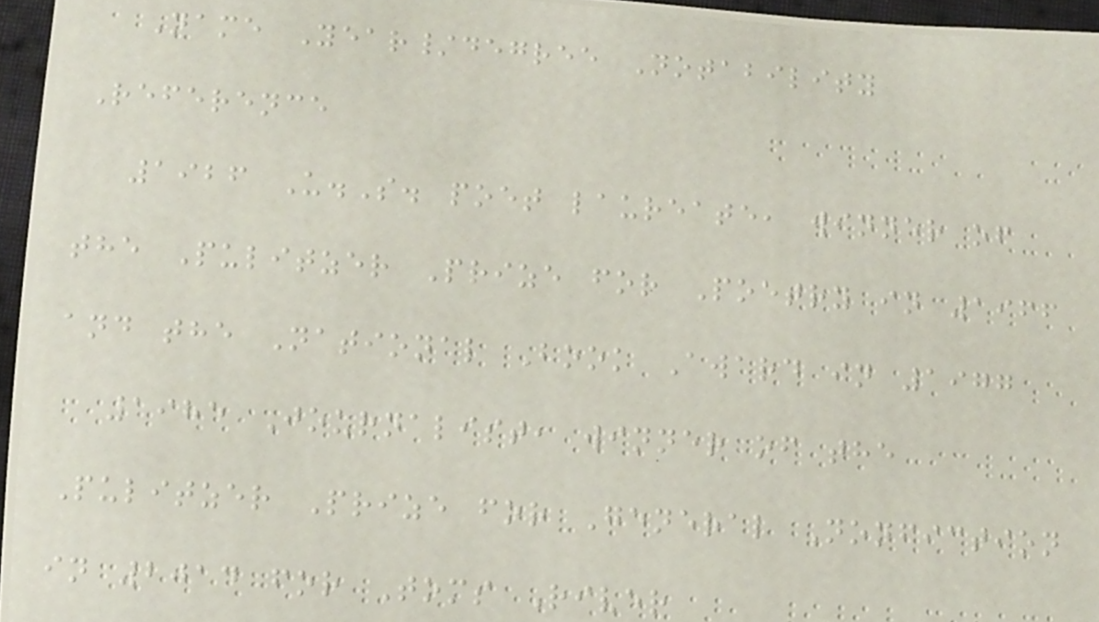Name Year/degree Notability
Reference
1926 U.S. poet laureate, winner of
the Pulitzer Prize for Poetry in 1966
and the National Book Award in 1977
1985 Journalist, winner of the
Pulitzer Prize for General Nonfiction
in 2014 for Toms River
